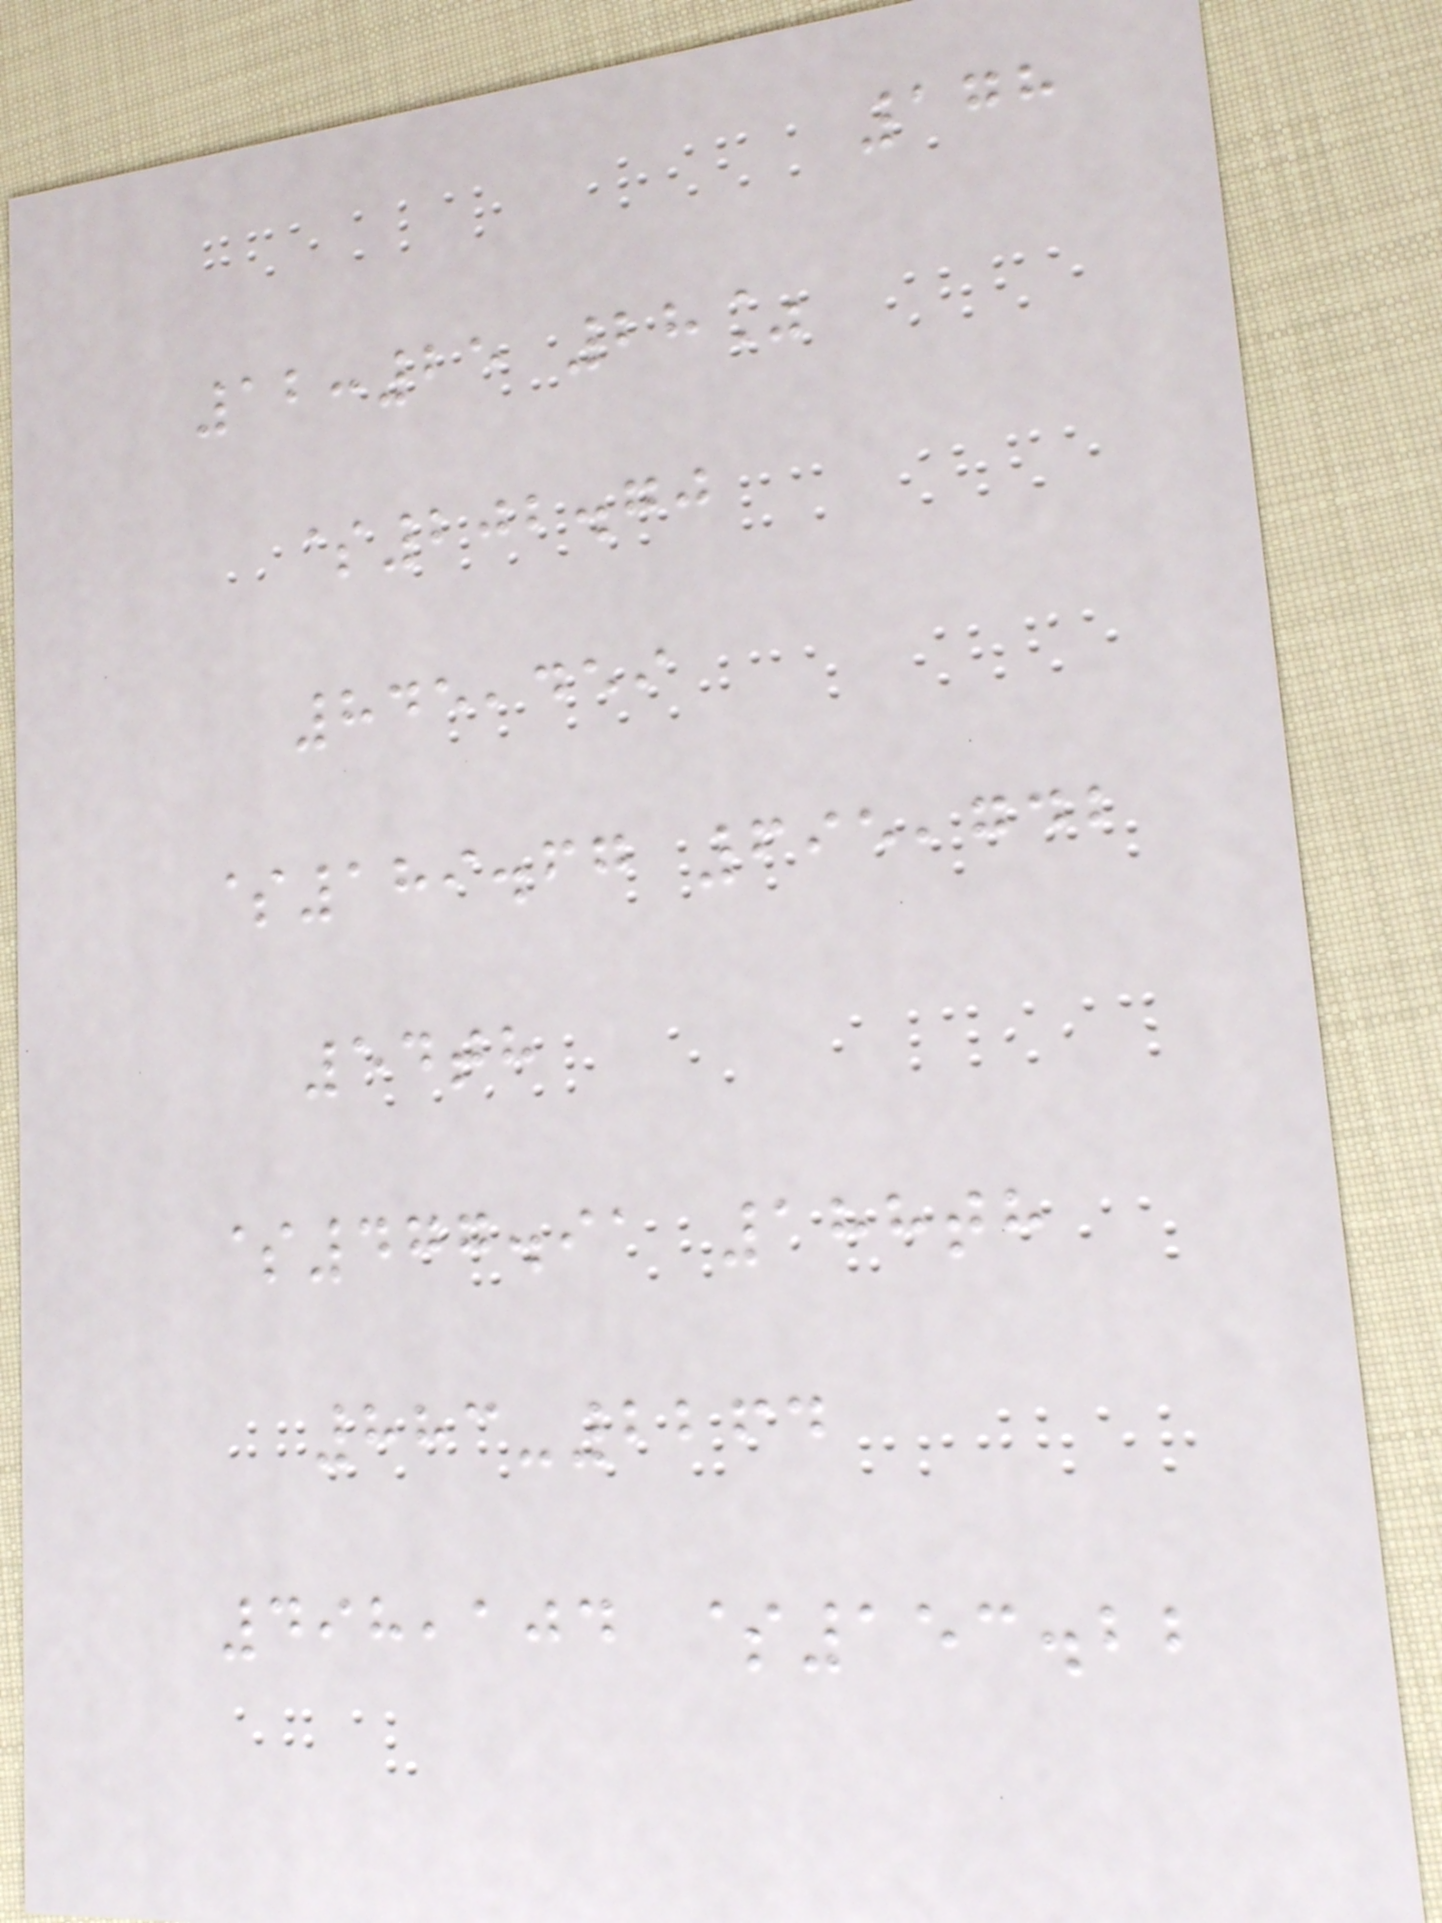178
12:25 28%
$202.70
845,459
$189.67 695,742
54th
$477.91 188th
883-2264
498,104 $153.22
